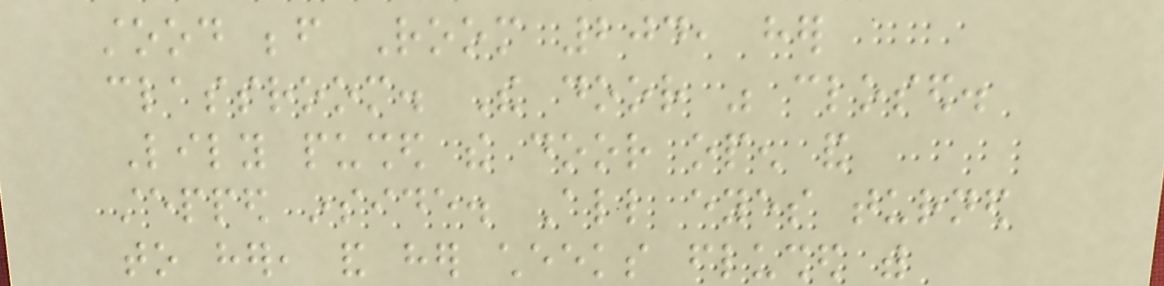stood before Room 204, her
classroom. The door was closed.
Lily pushed the door open and
stepped inside. All eyes turned
to her, and her cheeks flushed with
